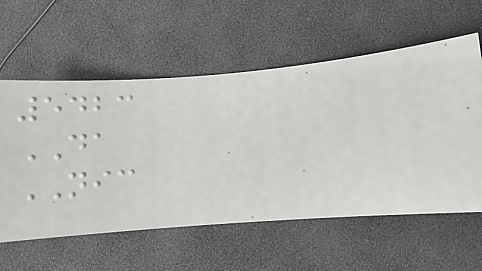5423
DA
NIC
